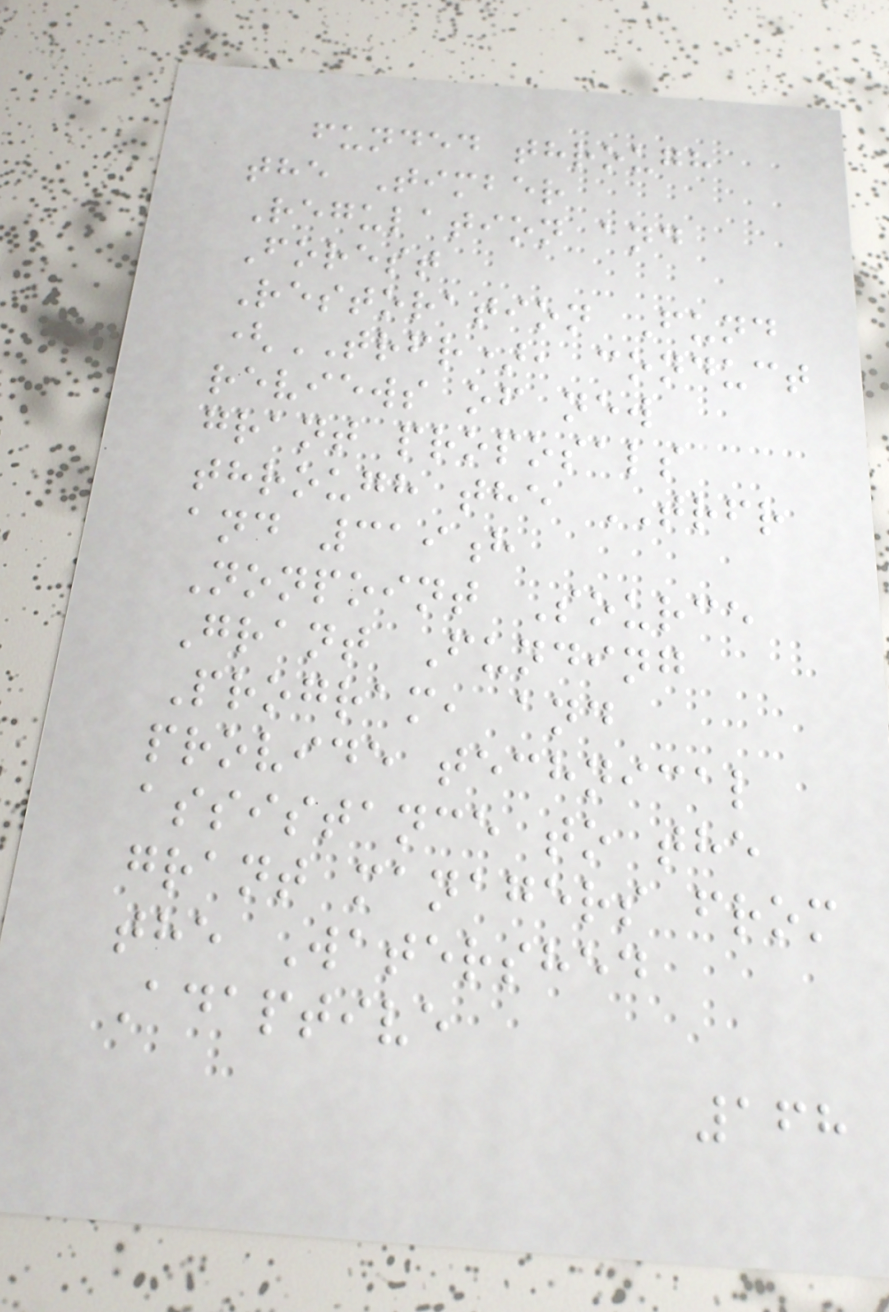funded through
the Timber
Regulation and
Forest
Restoration Fund
(TRFR), conduct
reviews of new
grant proposals
through the TRFR
and 319h
Nonpoint Source
Grant Funding
Program, and
provide technical
assistance to the
grant managers from
the Watershed
Adaptive
168
